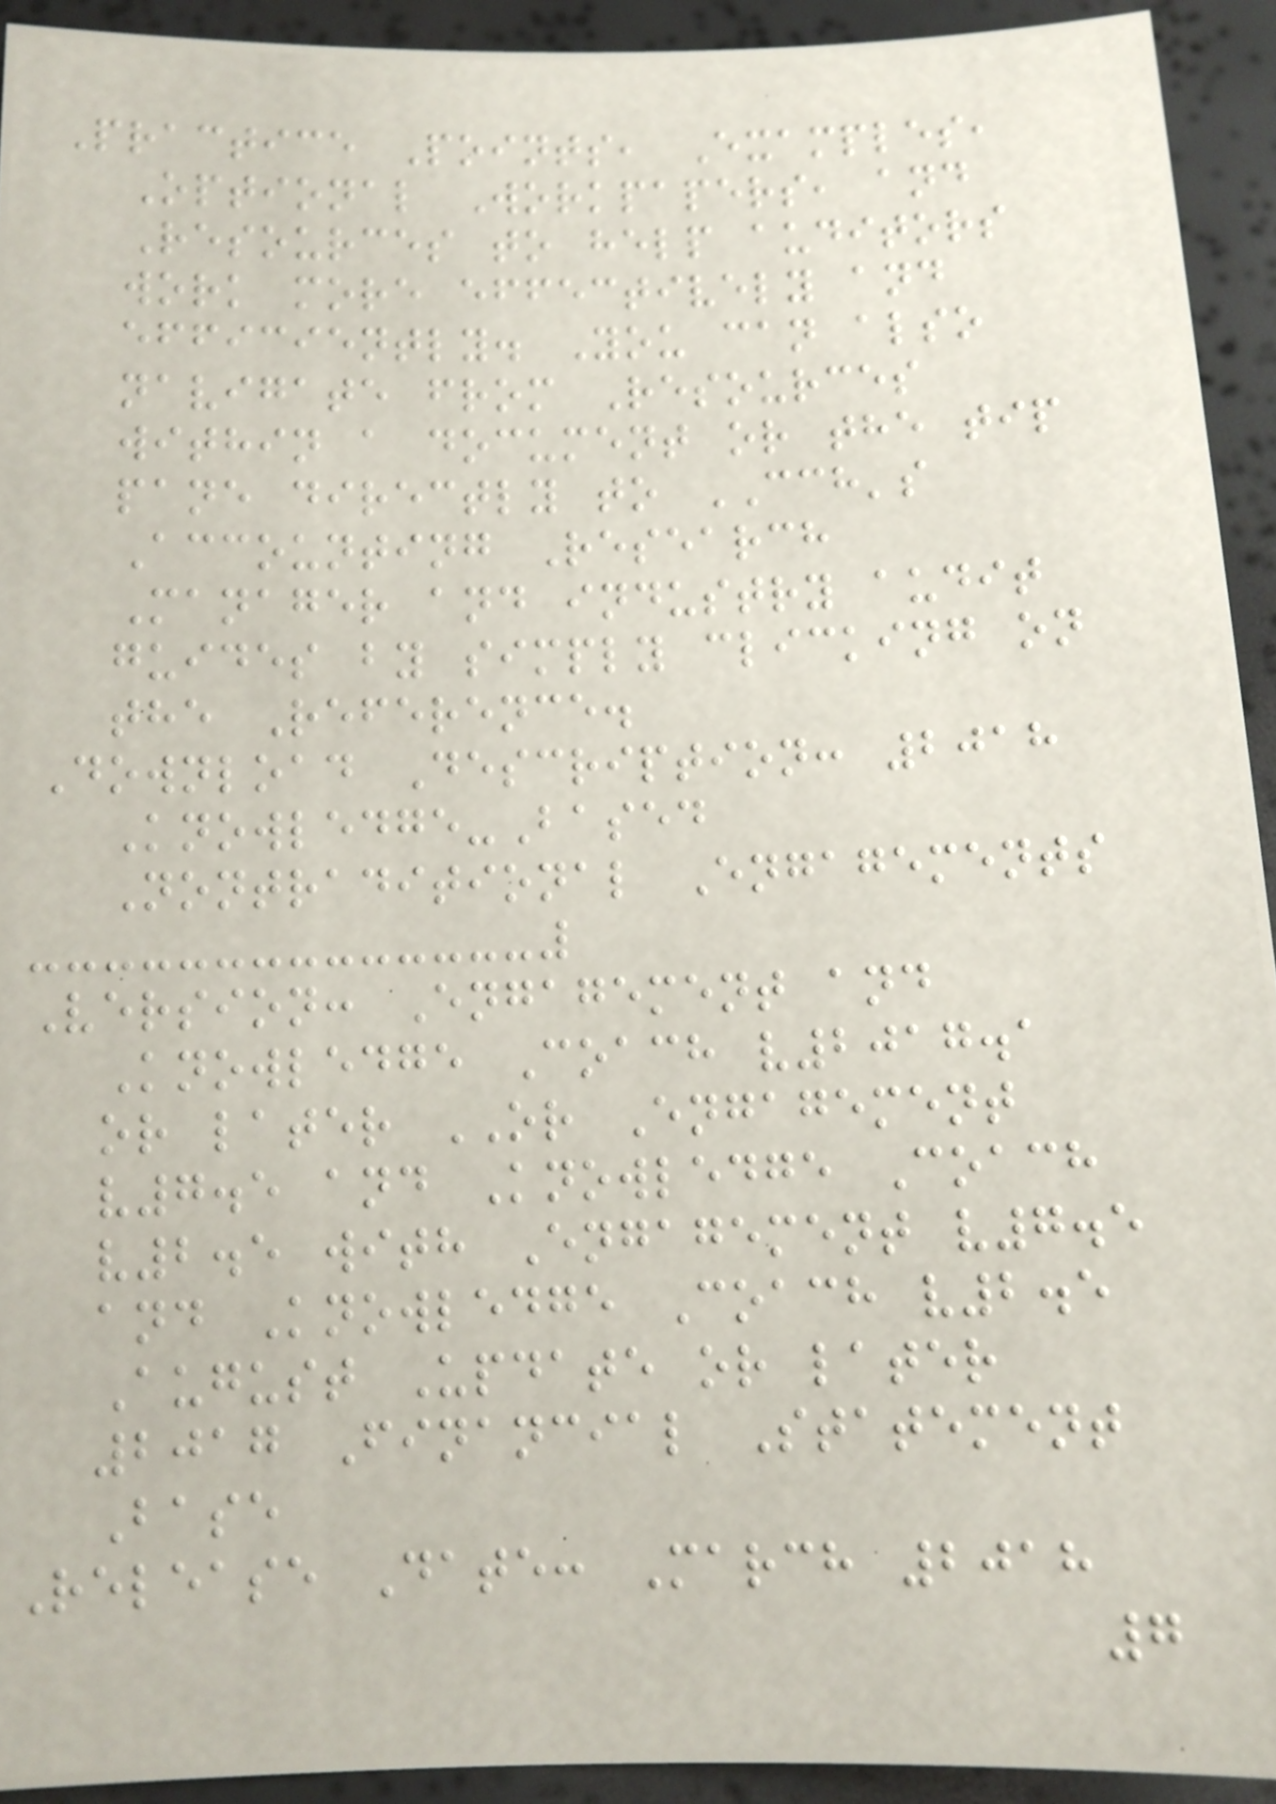Practice Points, Examples,
Optional Workpapers, and
Resources to help auditors
work more effectively and
efficiently. You can also
navigate from Resources
within a document or the tip
pane directly to CCH's
Accounting Research
Manager and industry audit
guides by simply clicking on
the Reference.
Download Description: 2018
Knowledge-Based
Nontraditional Engagements
Version: Engagement and
Knowledge Coach v2017.1
or later OR Engagement
v7.5 and Knowledge Coach
v2.5 with Engagement v7.5
and Knowledge Coach v2.5
August Update or later
2017 Financial Statement
Base
Release Date: March 2018
7
